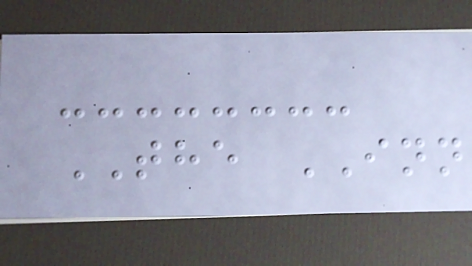THE INN
